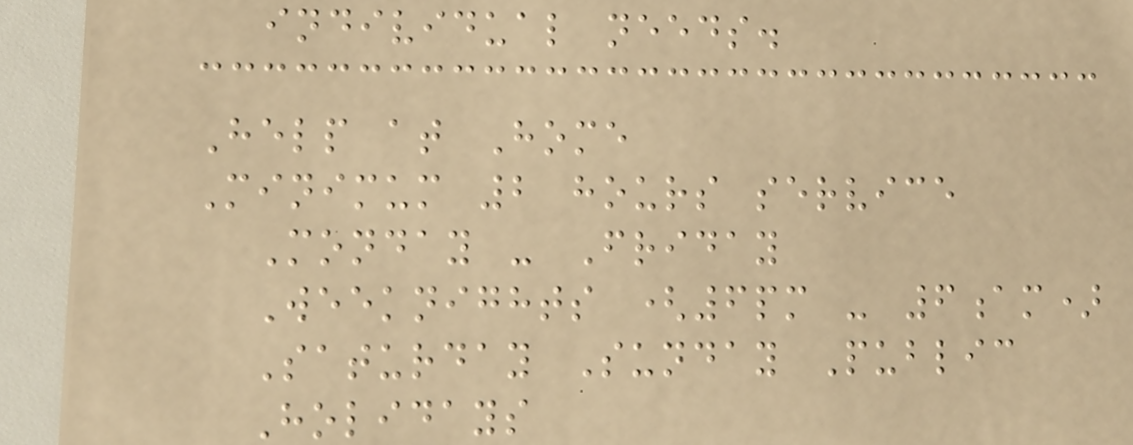individual needs.
Help at Home
Minimum 2 hours service
Monday - Friday
Weeknights (6pm - 6am)
Saturday Sunday Public
Holidays
